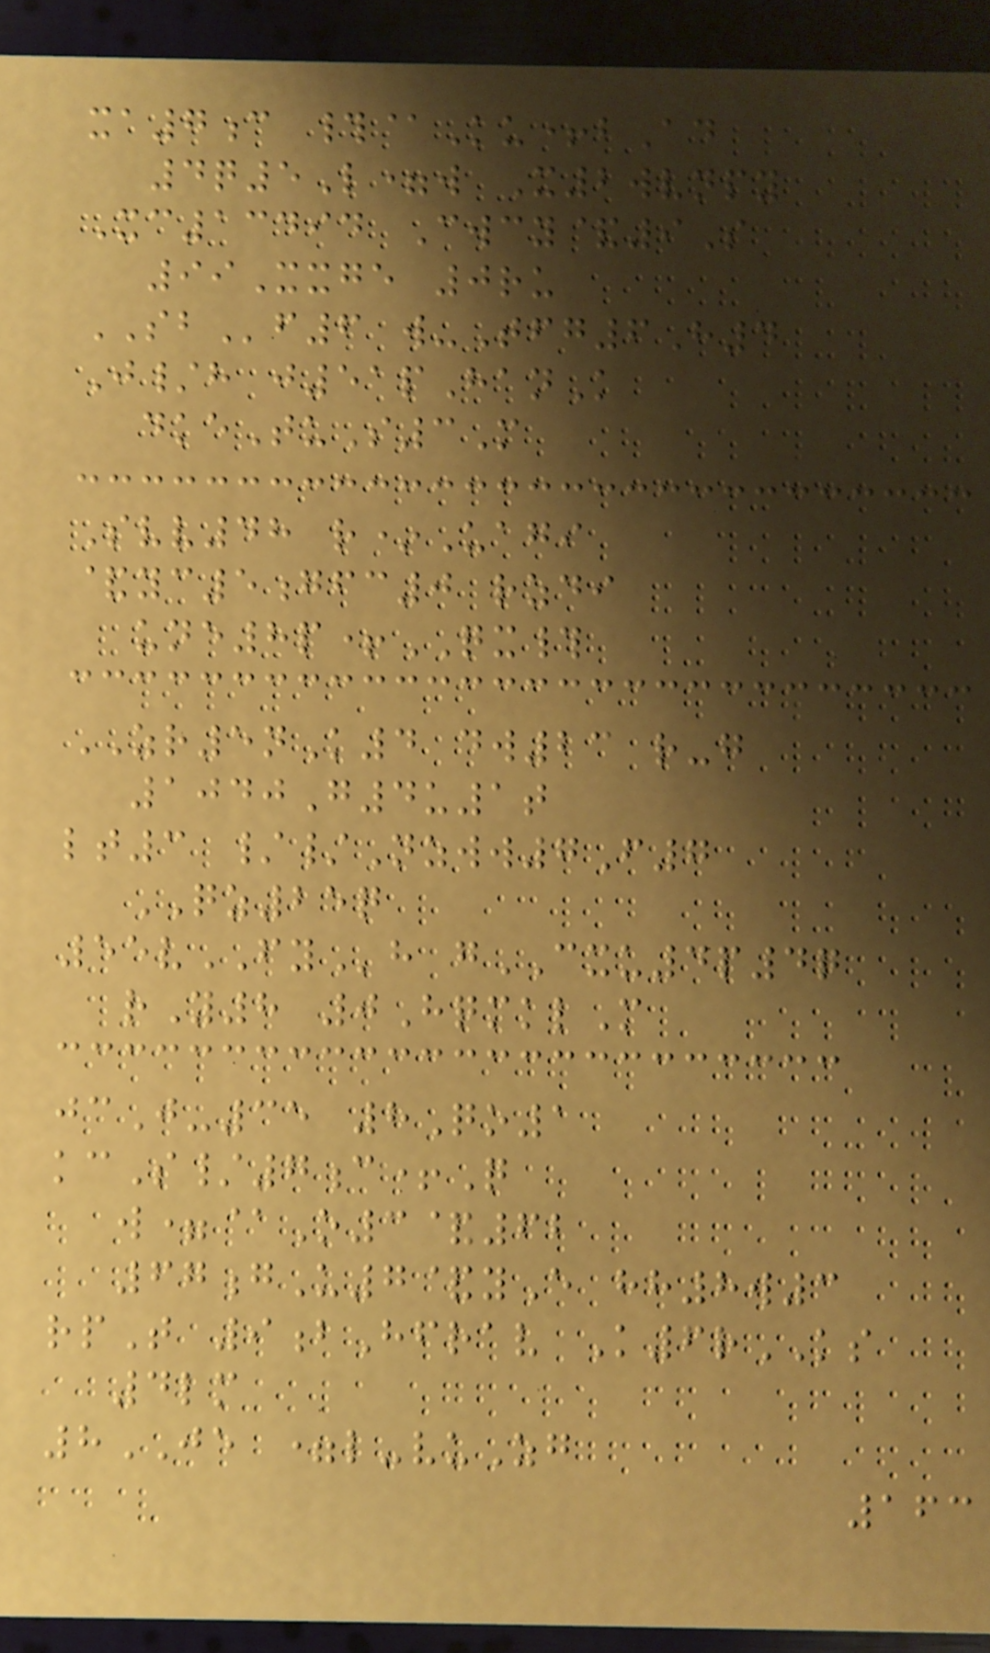xa7c #@Ku+bAd
4q5L=w X2wvnpy
Xc13494 Cwcy&9S
99Xxge 0ru
SBf6 w-Tfg6H4
J/h j51pHanK
dkeTuS3M
Svv48 r*Uagi
&yc5gfc0 rzdi
une8p+QX#
ZR5nK4 dw23 r-g
1040G4u1t
lt3 //Nzww7F7
QZ25q
55vFYh gCXU4p4q
rY8 0HqmklM
jcJ-35 8Qo1
kcS/7c+Q
w=@O3&62
67gU7&yE hh8w3
rpT 9bHfrav K6rKS
4lm
8JE =l-vuZg
163
